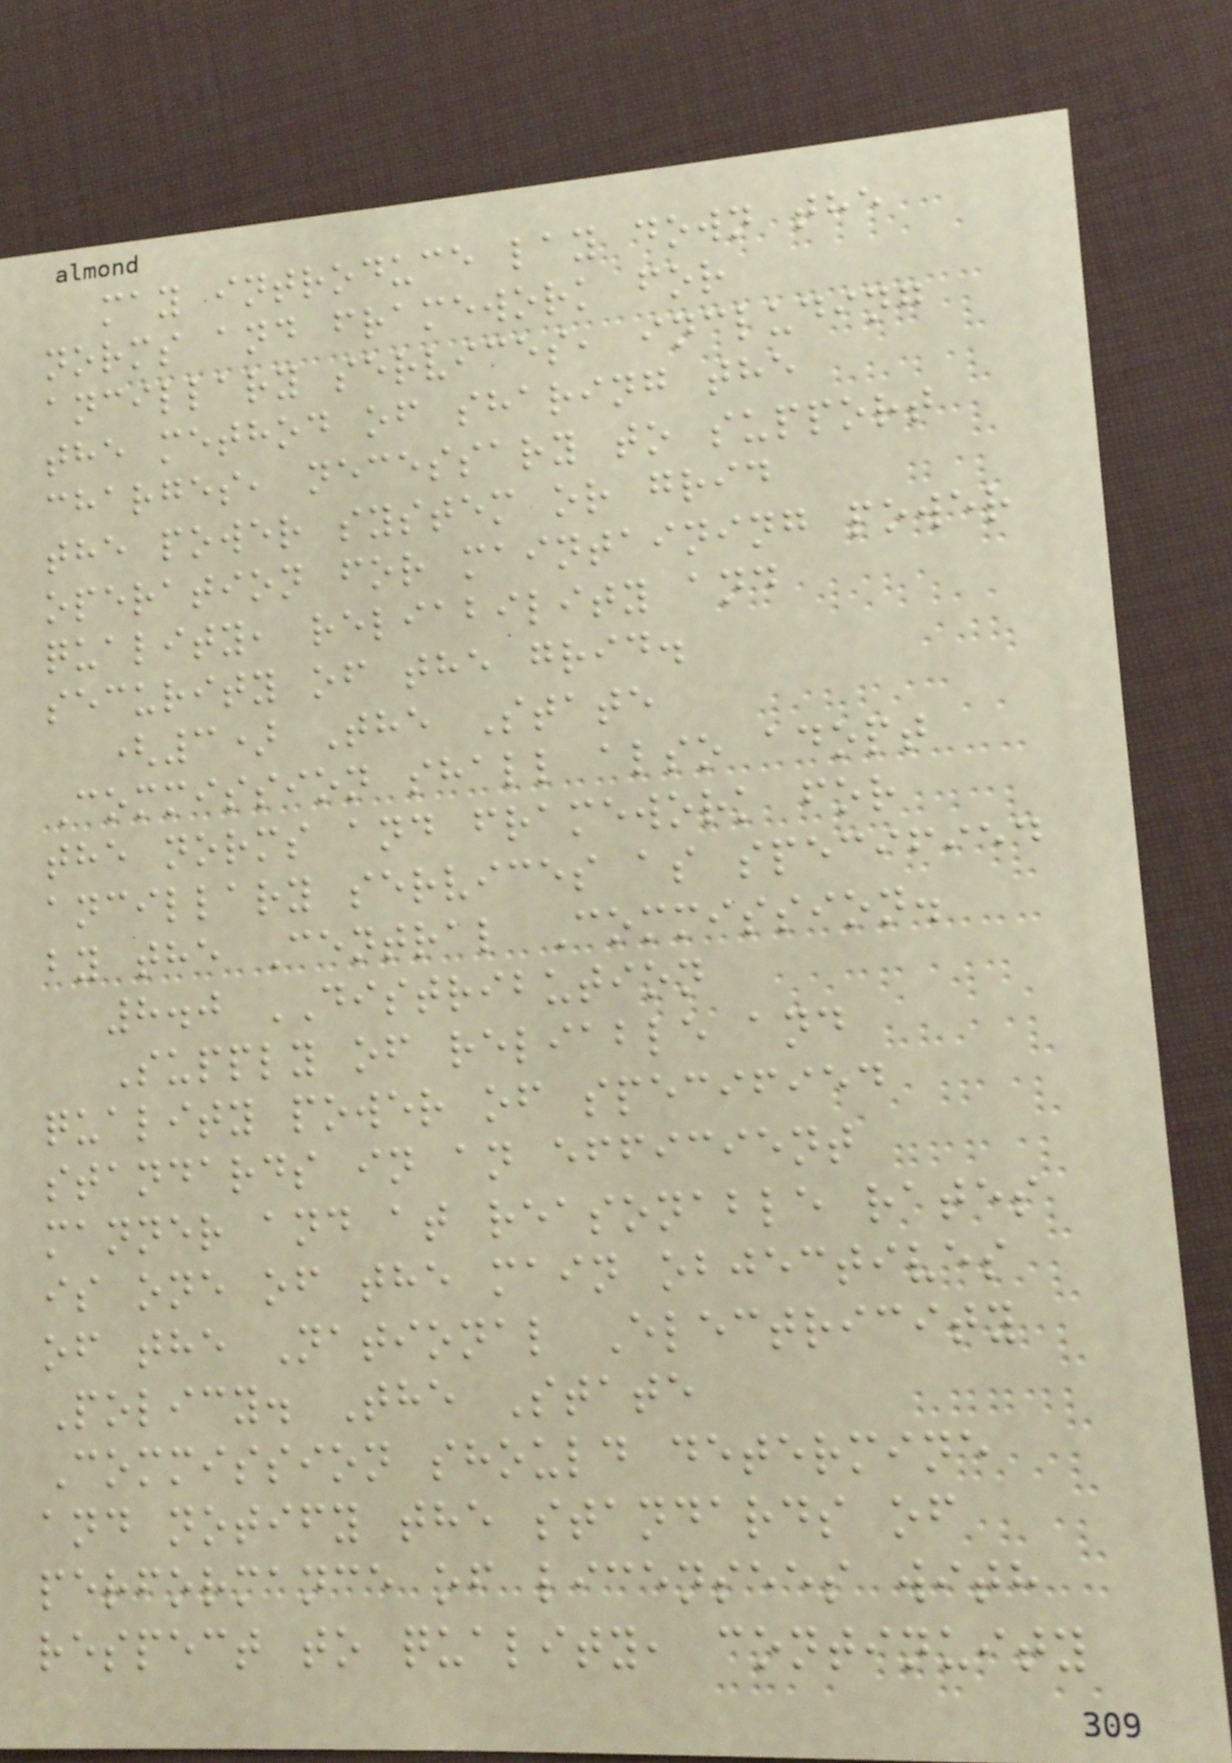may introduce lay down the
norms and framework for
ancillary services, including
the method of sharing the
charges, necessary to support
the power system or grid
operation for maintaining power
quality, reliability and
security of the grid.
(3) The State
Commission shall also adopt
the norms and framework for
ancillary services as specified
by the Central Commission.
8.0 DISTRIBUTION
Supply of reliable and
quality power of specified
standards in an efficient
manner and at reasonable rates
is one of the main objectives
of the National Electricity
Policy. The State
Commission should determine
and notify the standards of
performance of licensees with
respect to quality, continuity
